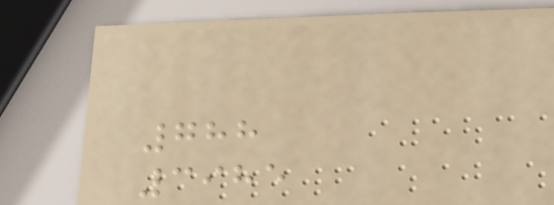788
3985
